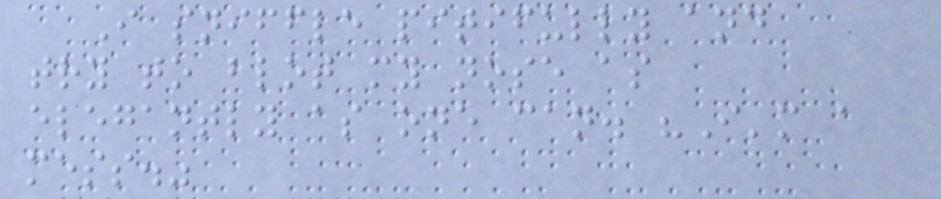I sniffle pitifully and
try to blot my nose as
elegantly as one can. "I'm a
mess."
